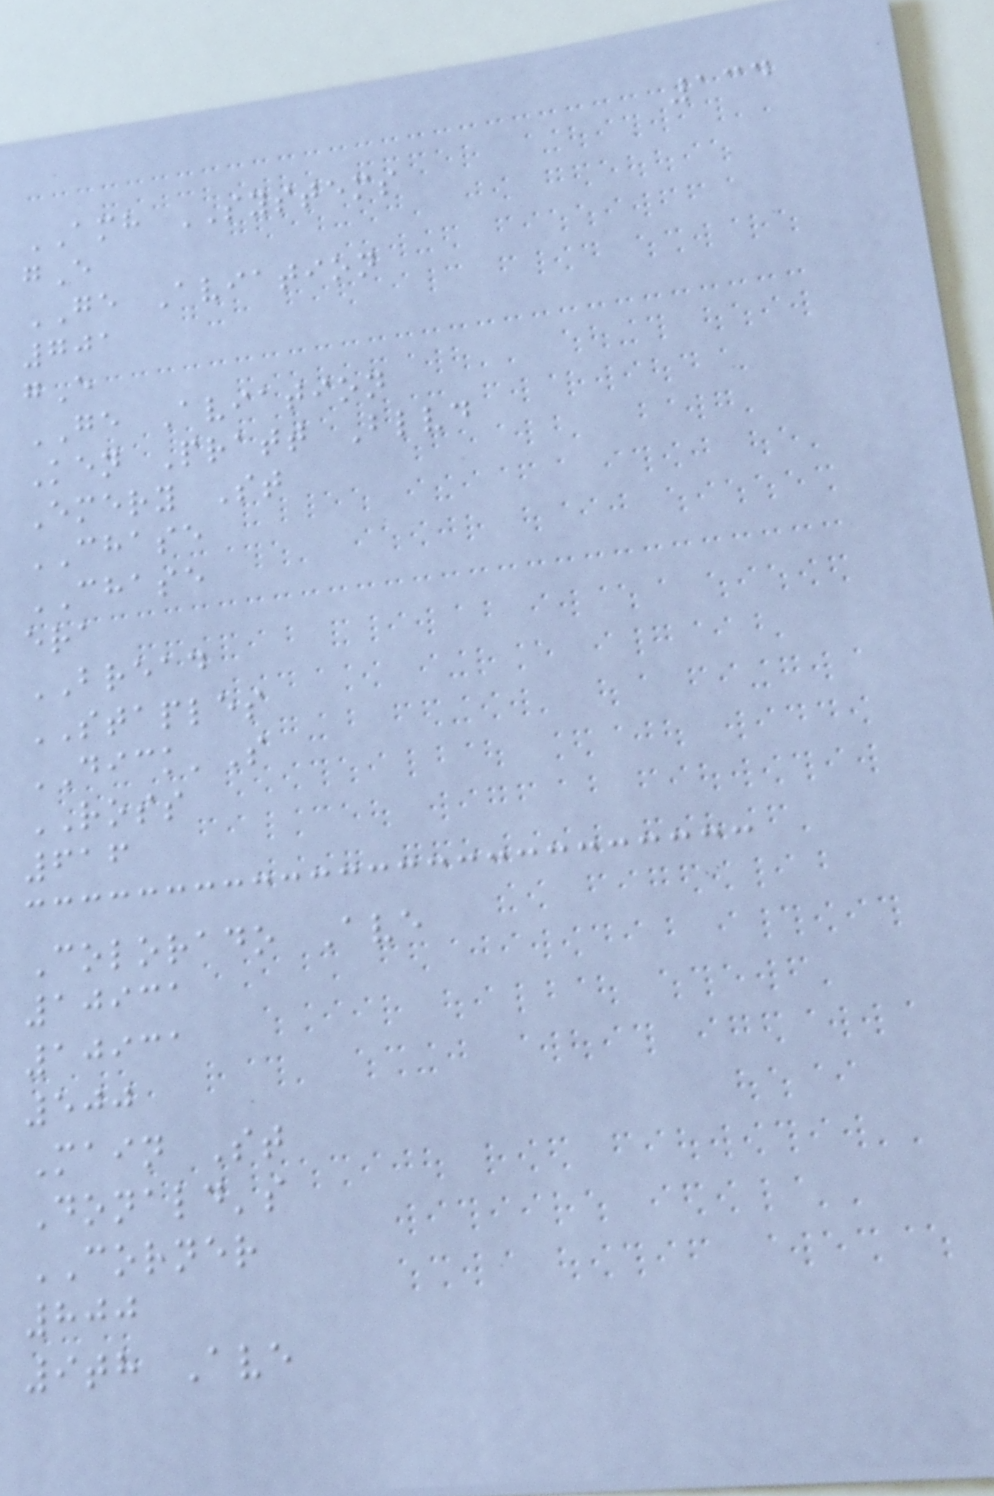134
AMH SYSTEMS
gE
GE Aviation
701
gE
GE Aviation
Ken Pratt Blvd
Emery St
CHASE
CHASE
era
BREAD
STAPLES
DICK'S
ROSS
616
Colorado Ave
10931
10931
500
Main St
Donald's
CORNER
800
9th Ave
